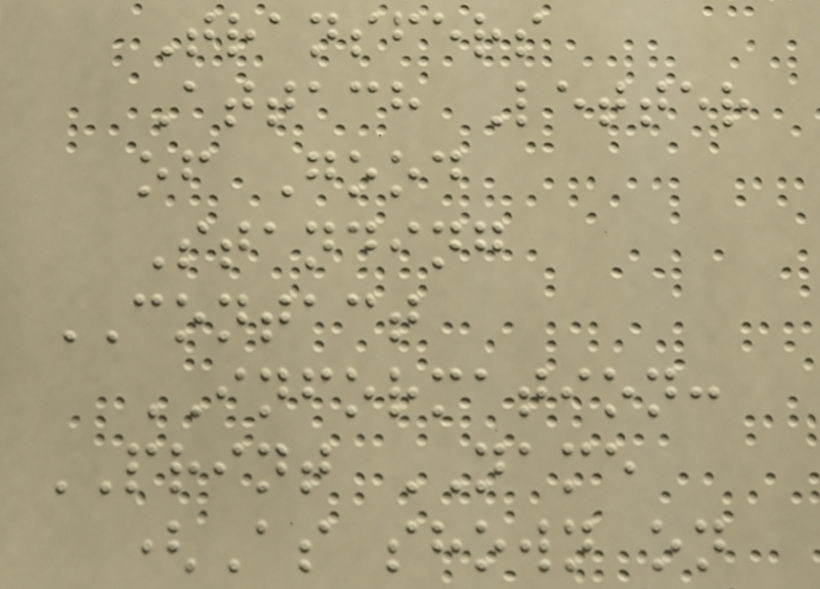Transfers
Attach Letter
of Good
Standing
CONTACT
INFORMATION:
PRINT NAME
(As shown on
